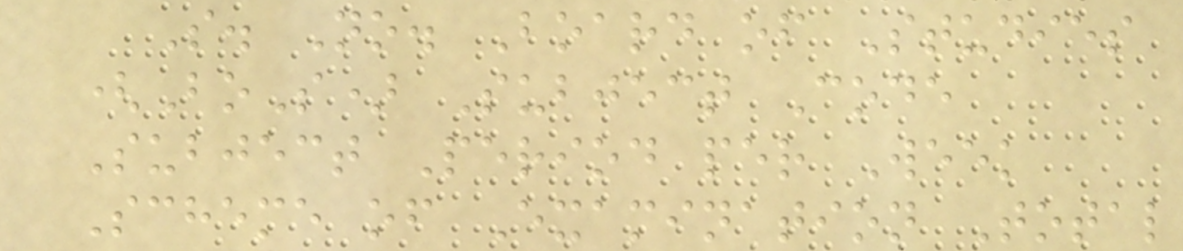S. No. Board of Studies
(BoS) Subject Code
Subject Period per Week
Scheme of Examination Total
